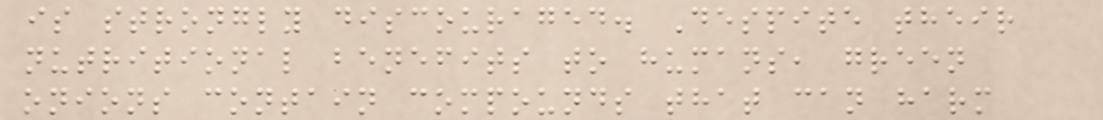is strongly discouraged. Despite their
nutritional benefits to humans, green
onions contain compounds that can harm
